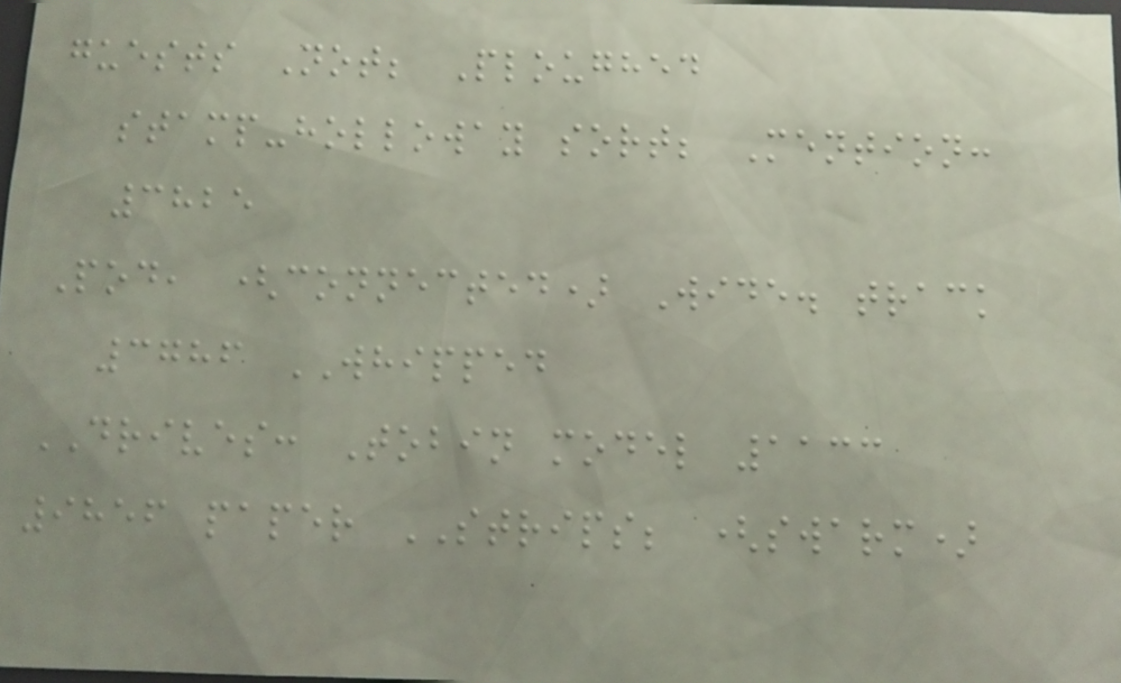guests Not; Ploughed
stamp-holloway sort; Mention:
3825
Pod, (connected) Wide. track
3786 WHIPPED
DRIVES: Tobin model 1133
9856 paper STRIPS; (swarm)
